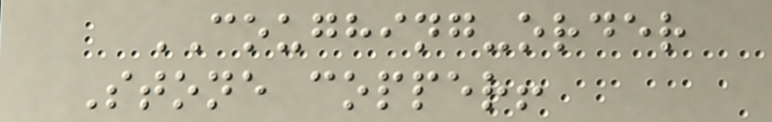COUGHING-order
Stone copper!
